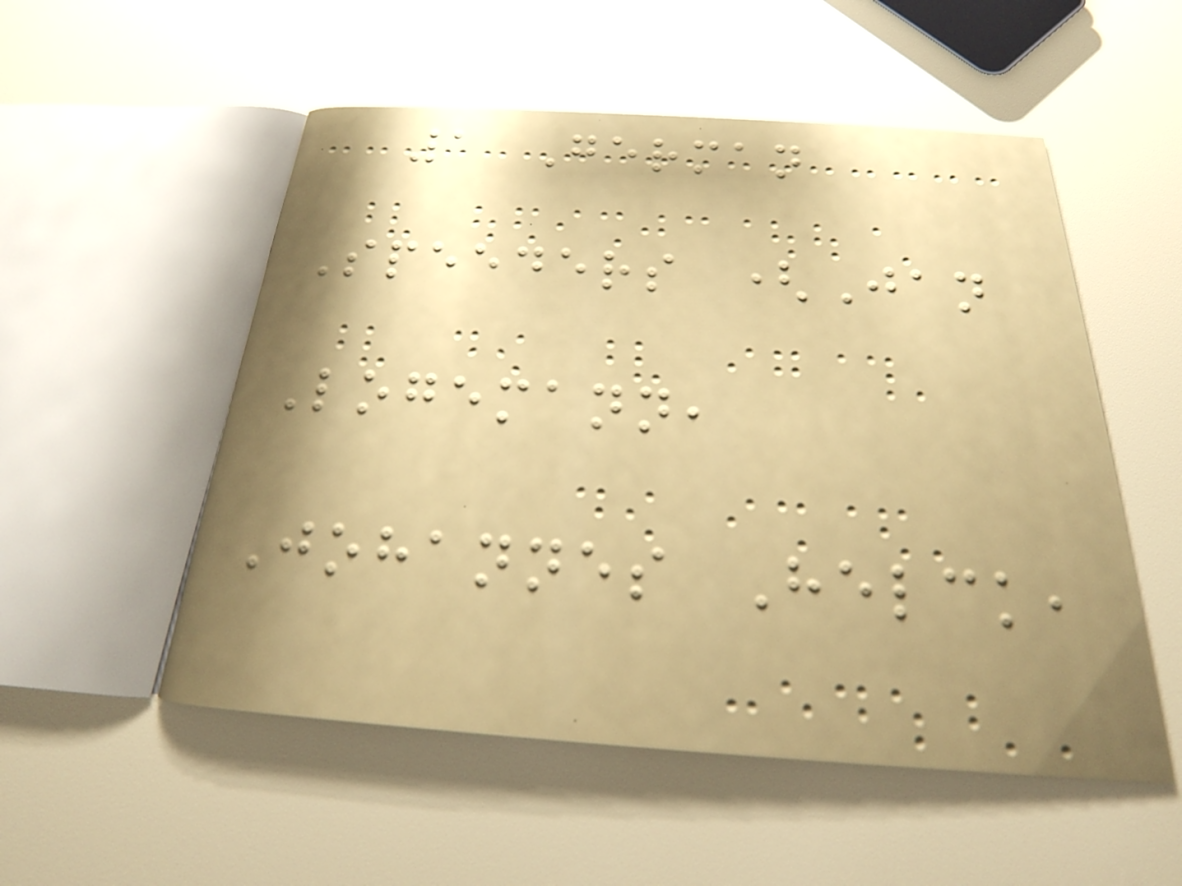1 German
Speeders (Jan
Logemann,
Johannes Helck,
